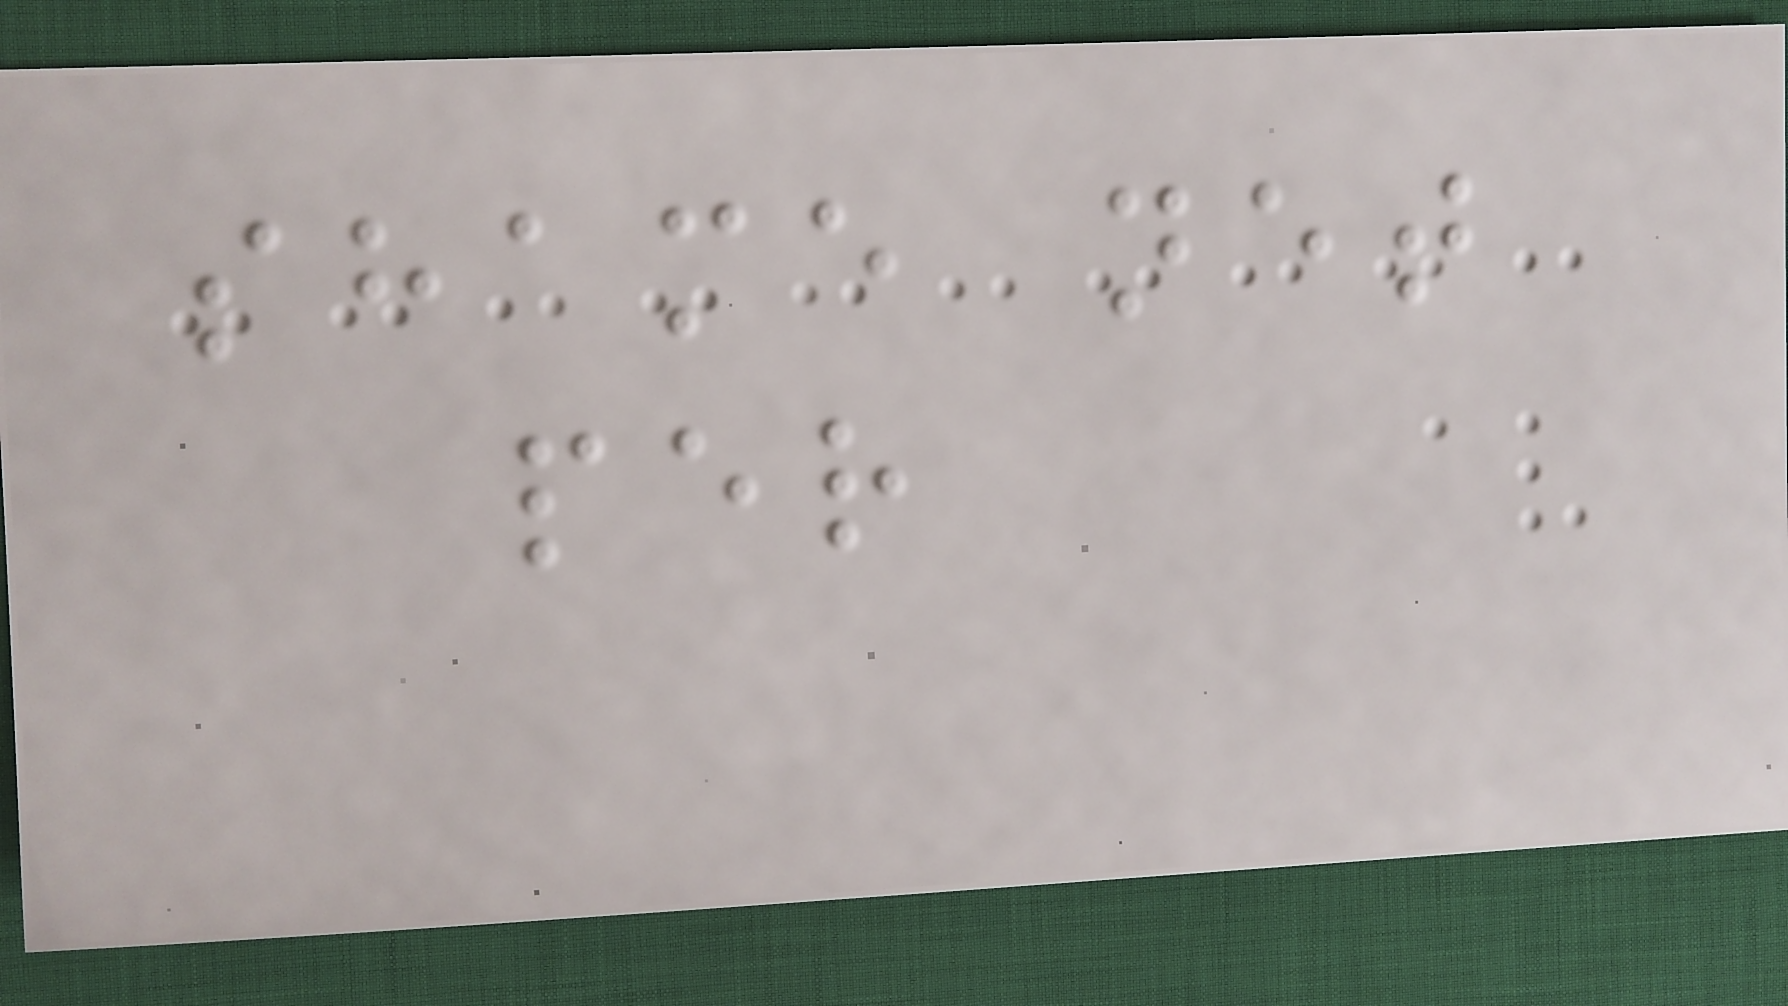shame net
per
